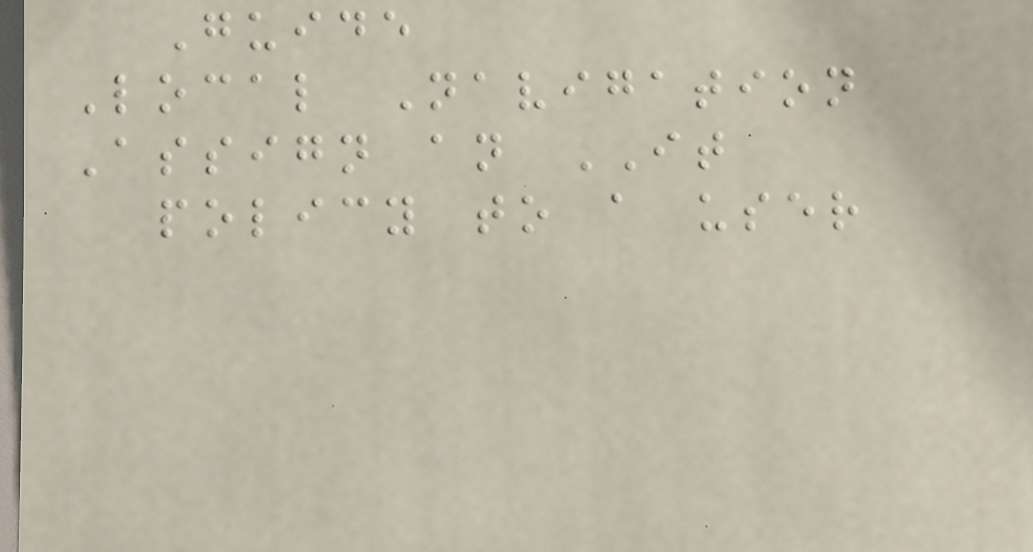Guide
Local Navigation
Assign an IT
policy to a user
